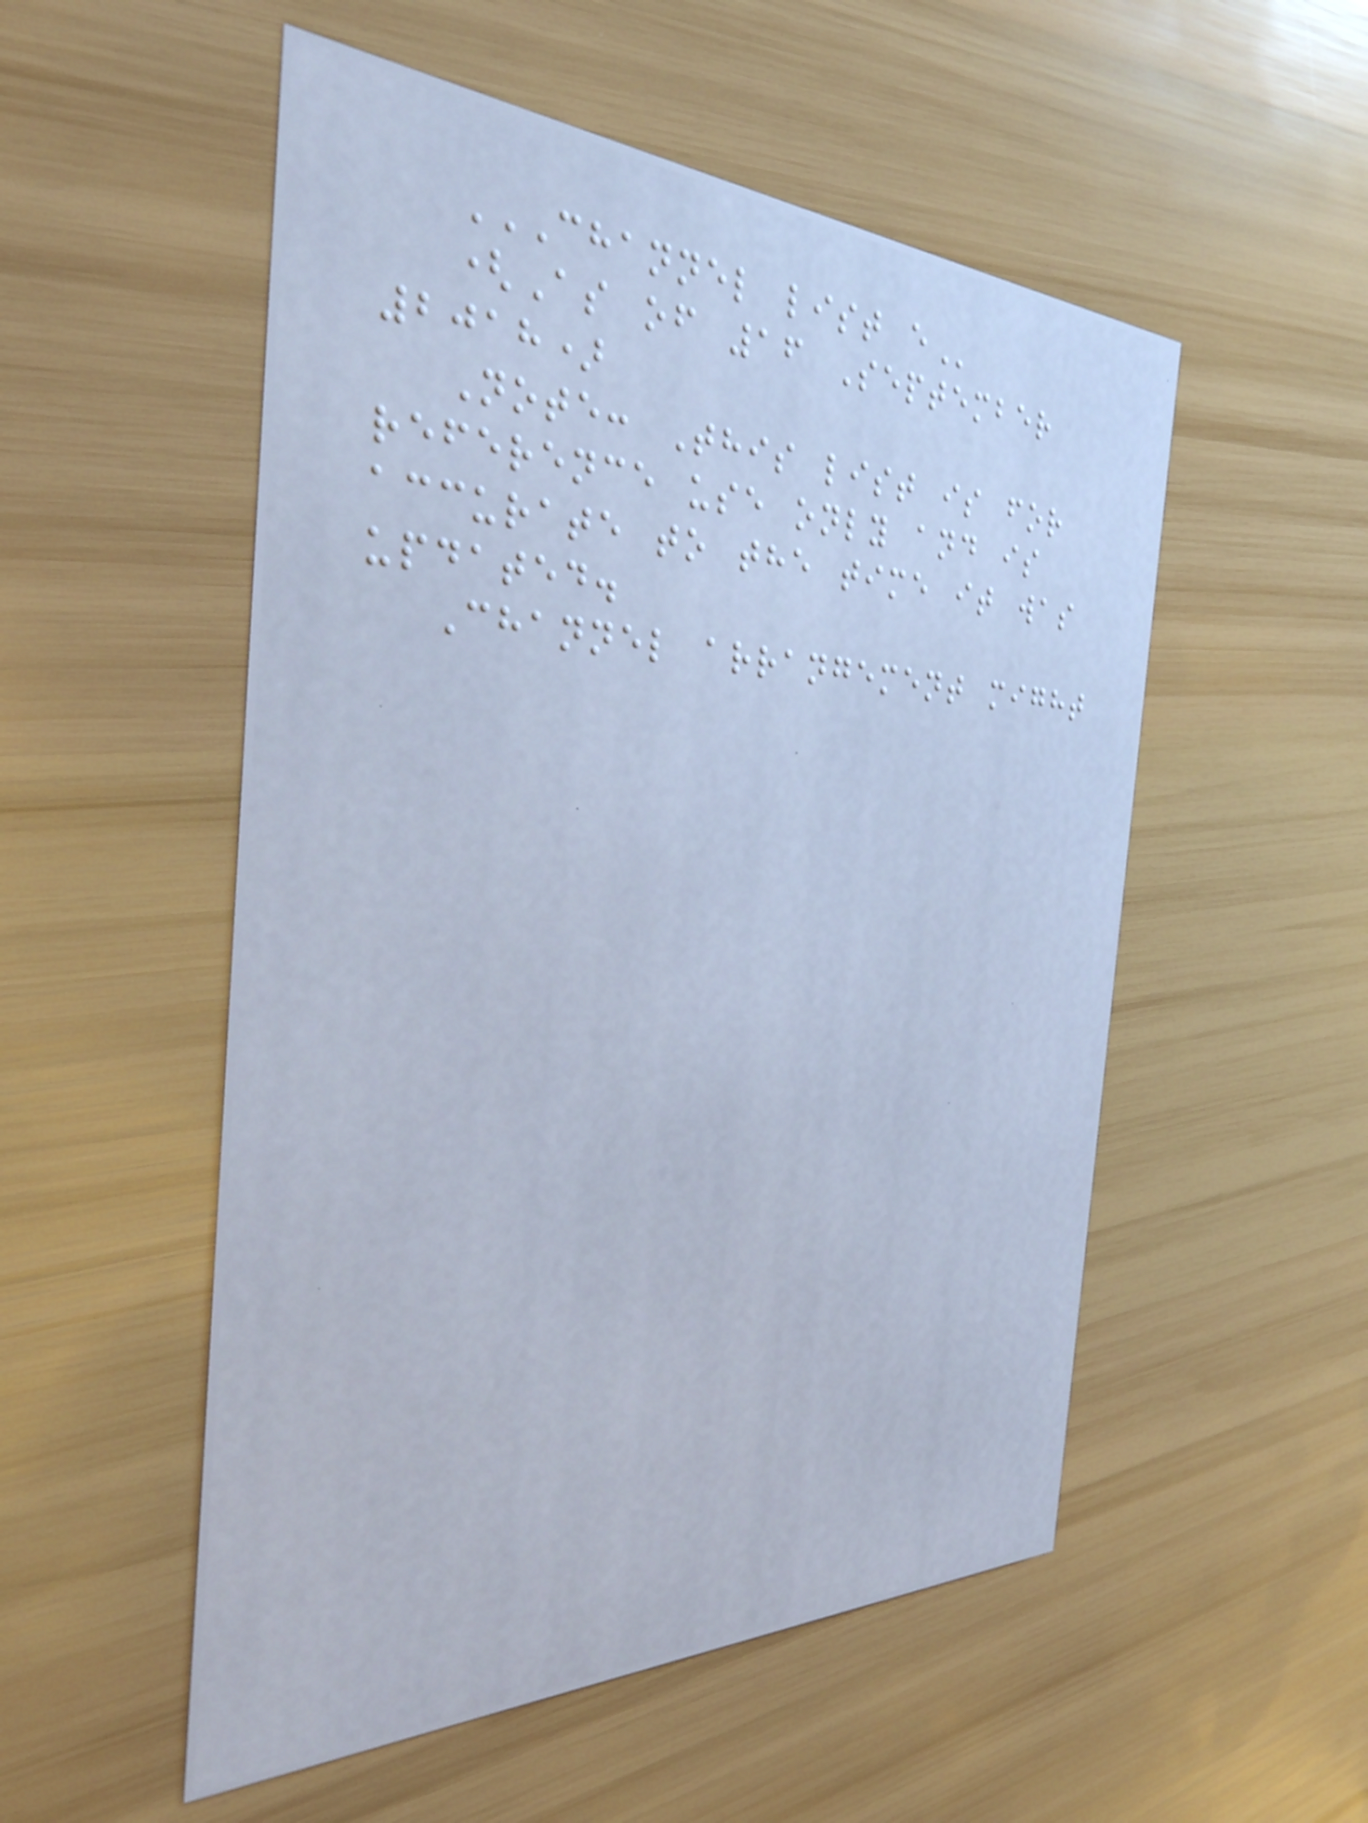CHANNEL LIST E
(As of 16 September
2018)
Note: This list is for
reference use only and is
accurate to the time it was
updated.
Channel arrangement might
